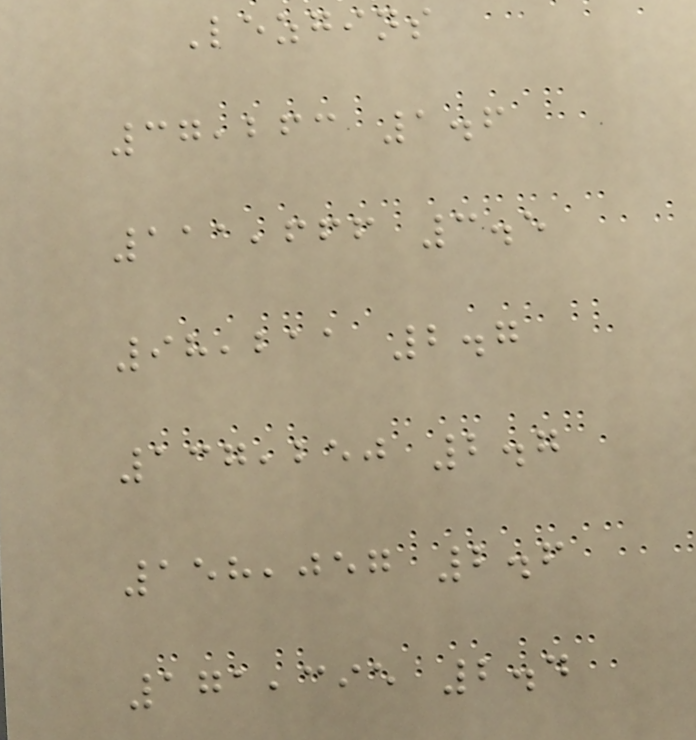Lezgins
37,263 1.6
111,666 3.5
98,211 2.7
137,250 2.7
158,057 2.6
171,395 2.4
